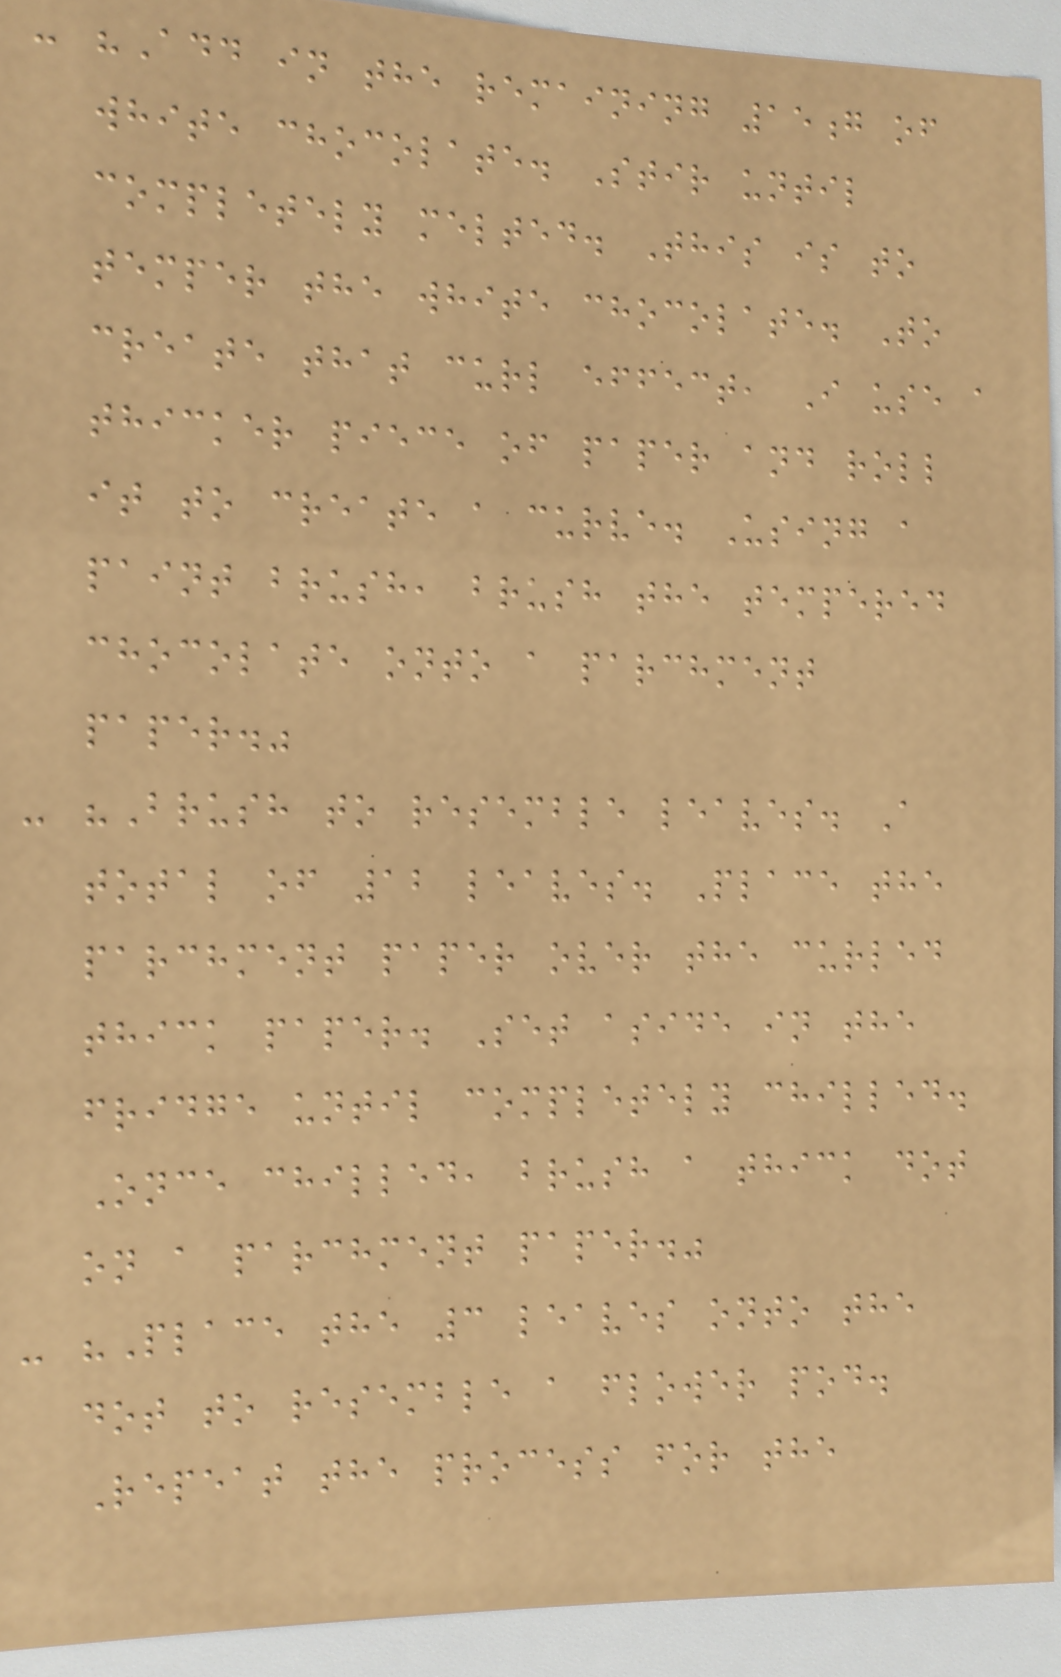- "Add in the remaining 15g of
white chocolate. Stir until
completely melted. This is to
temper the white chocolate. To
create that curl effect, I use a
thicker piece of paper and roll
it to create a curve. Using a
paint brush, brush the tempered
chocolate onto a parchment
paper."
- "Brush to resemble leaves. A
total of 12 leaves. Place the
parchment paper over the curled
thick paper. Set aside in the
fridge until completely chilled.
Once chilled, brush a thick dot
on a parchment paper."
- "Place the 3 leaves onto the
dot to resemble a flower pod.
Repeat the process for the
